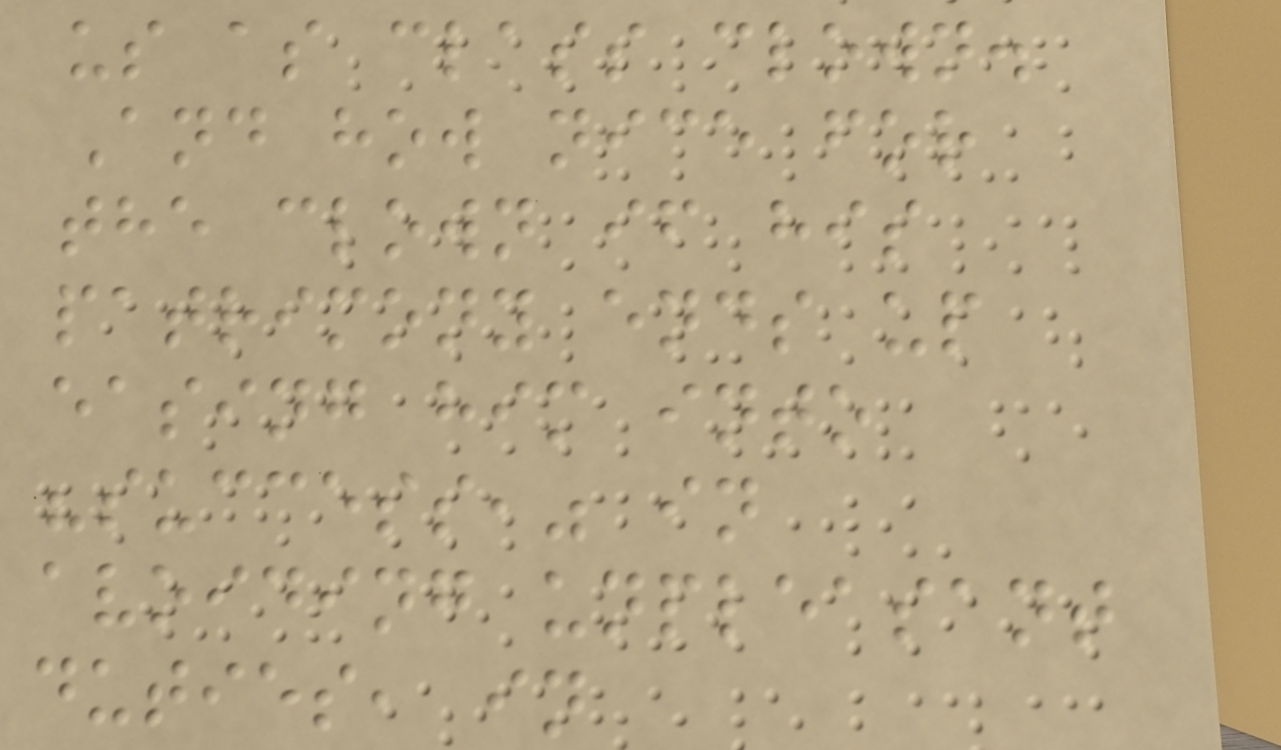us as class clown.
And how nice for
the clown if his
patrimony ends up
easing him into
"success," in
avoiding unpleasant
duties, in
